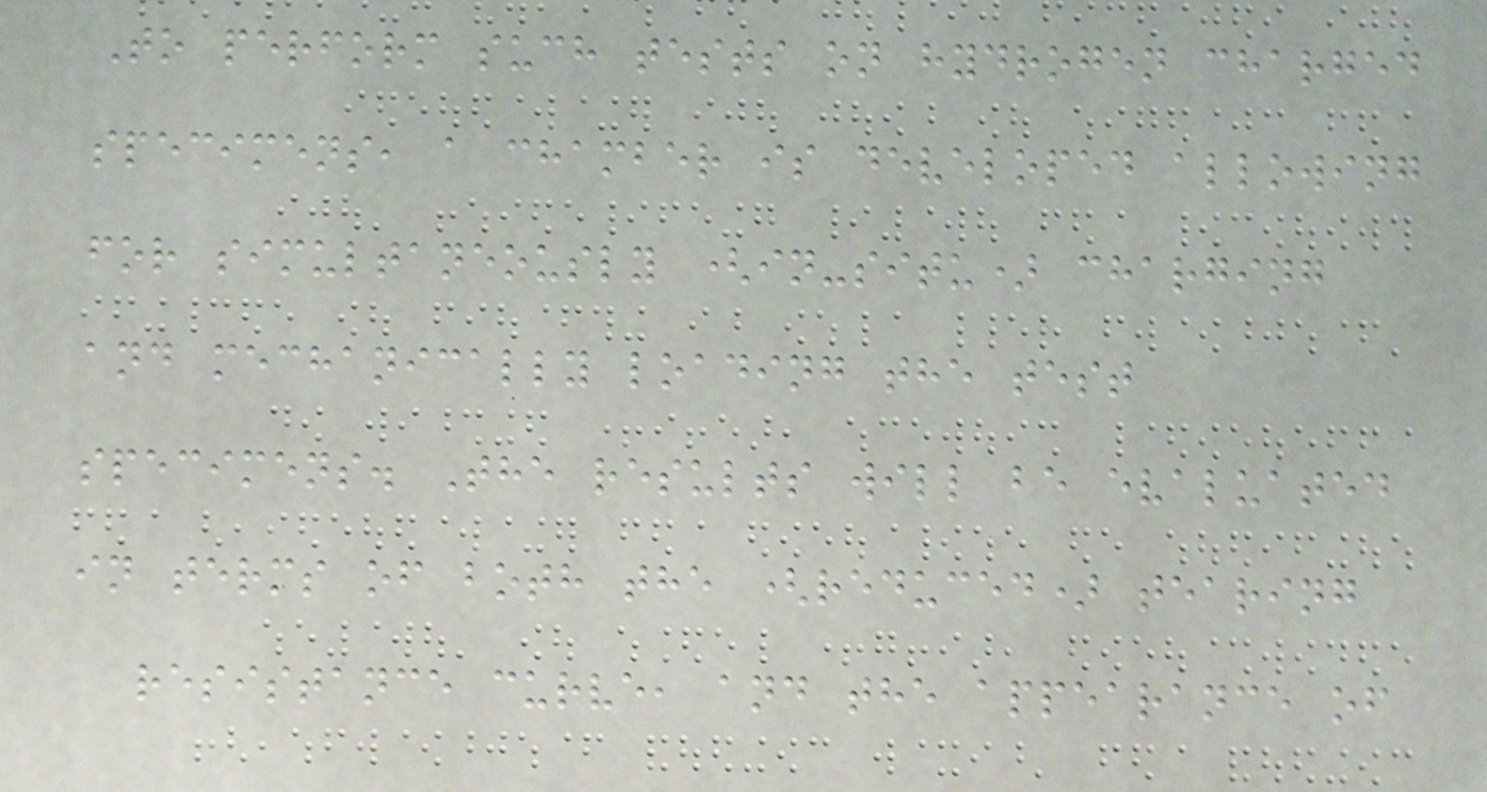To perform such tests on hydrogen charged
specimens, a chamber is developed allowing
for simultaneously (in-situ) charging
and mechanically loading the test
specimens. The results will be evaluated
in terms of both the (reduced) tearing
resistance curve, and the appearance of
